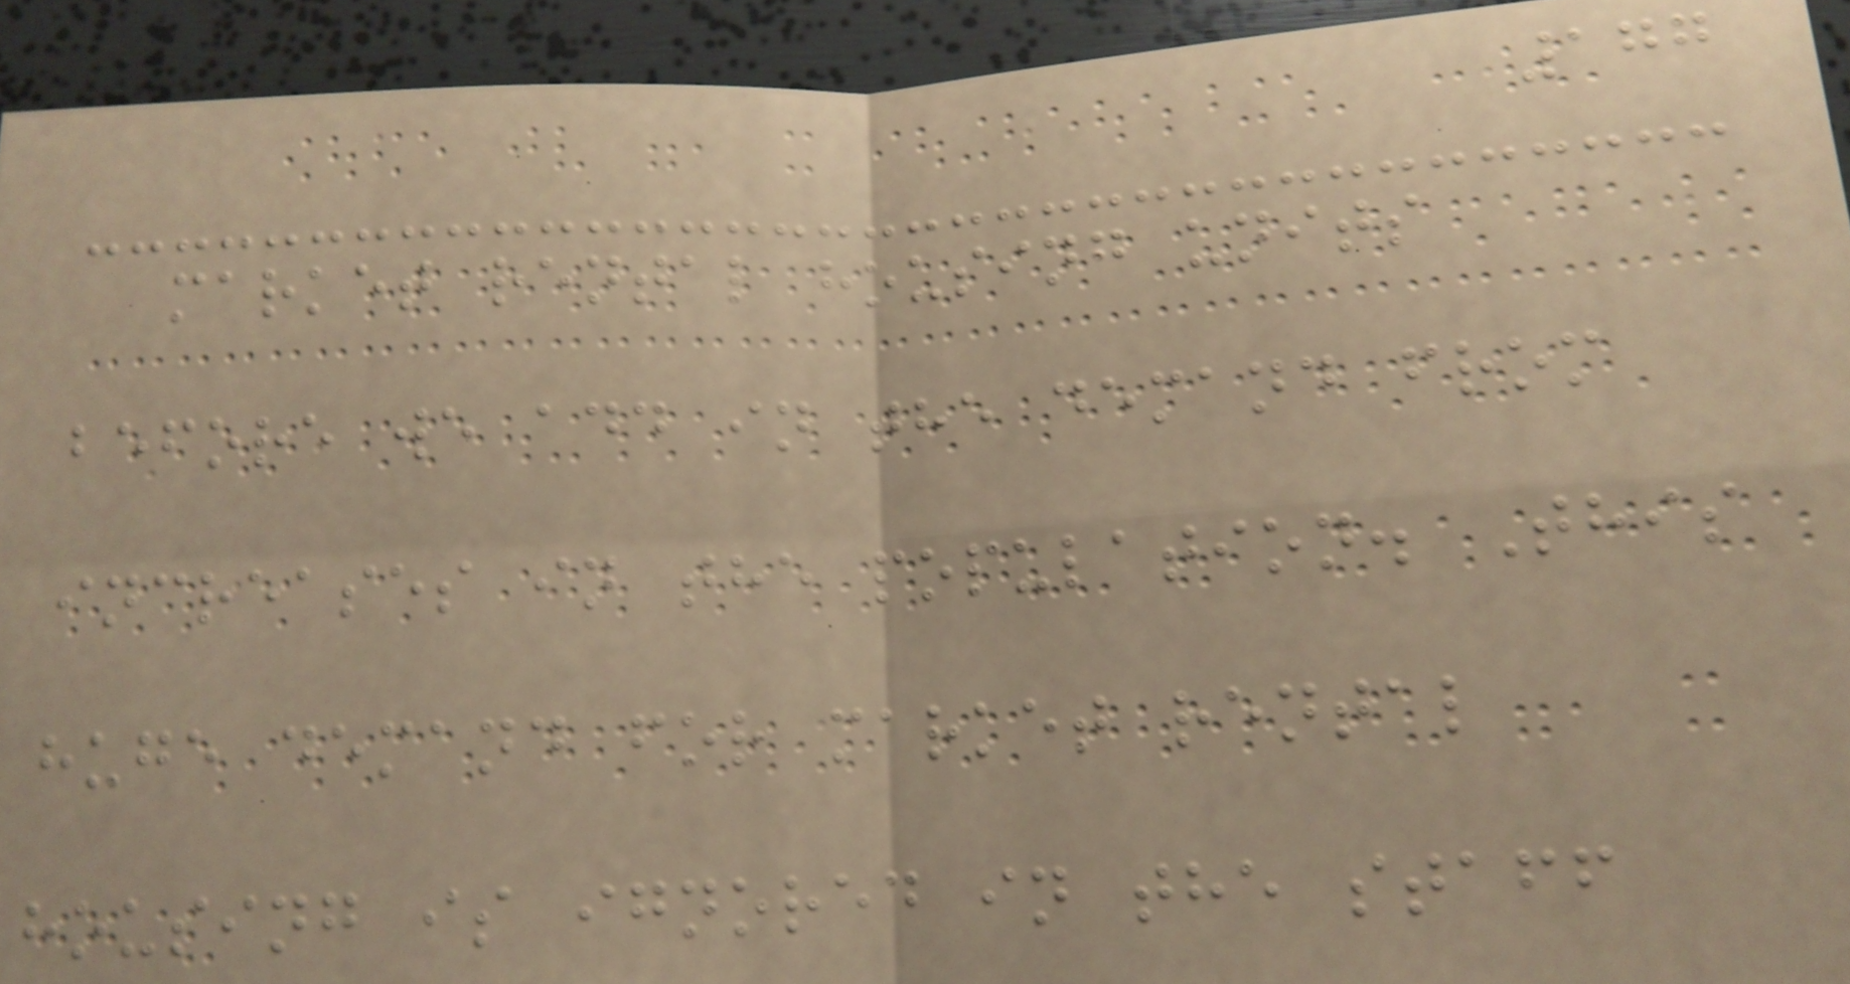177
market rental housing units
before we add in the demand from
increases in the population. This
huge demand for market rental
housing is ignored in the staff
